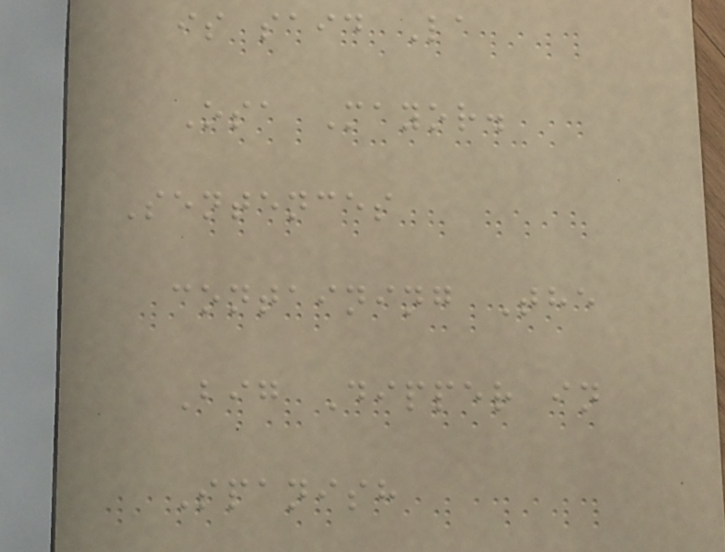is said La
Osa Mayor.
Sentences
containing The
Big Dipper in
Spanish
